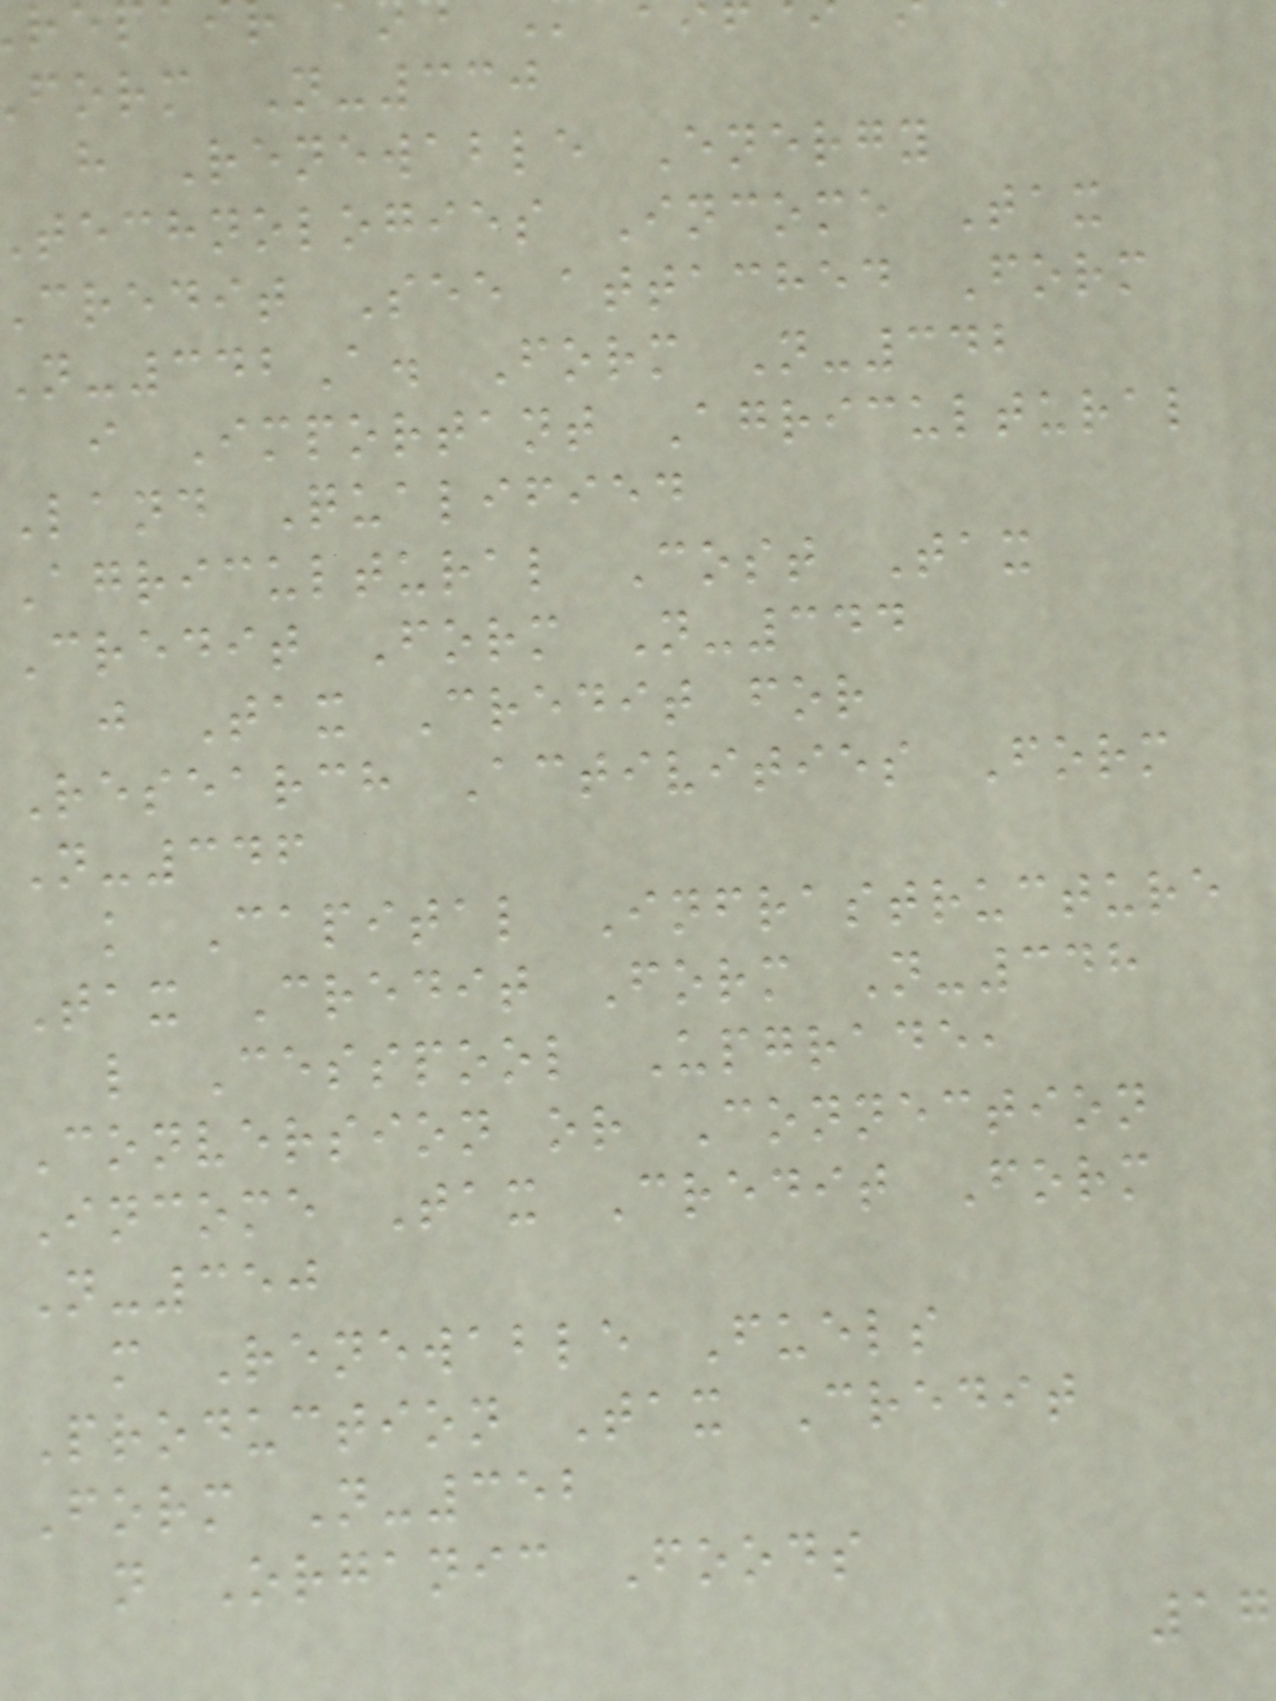form N-330
h Renewable Energy
technologies Income Tax
credit See attached Form
-342A. Form N-342
i Important Agricultural
Land Qualified
Agricultural Cost Tax
Credit Form N-344
j Tax Credit for
Research Activities Form
N-346
k Capital Infrastructure
Tax Credit Form N-348
l Cesspool Upgrade,
Conversion or Connection
Income Tax Credit Form
N-350
m Renewable Fuels
Production Tax Credit
Form N-352
n Organic Foods
